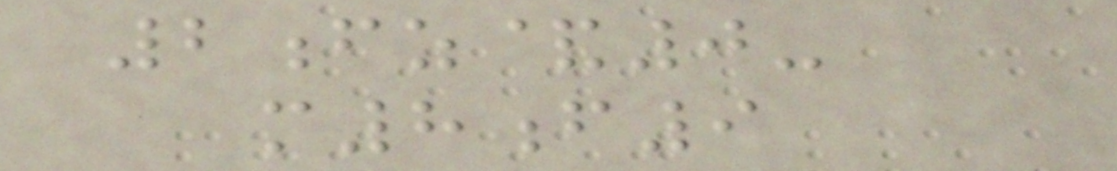2fz&0-
m8f9
